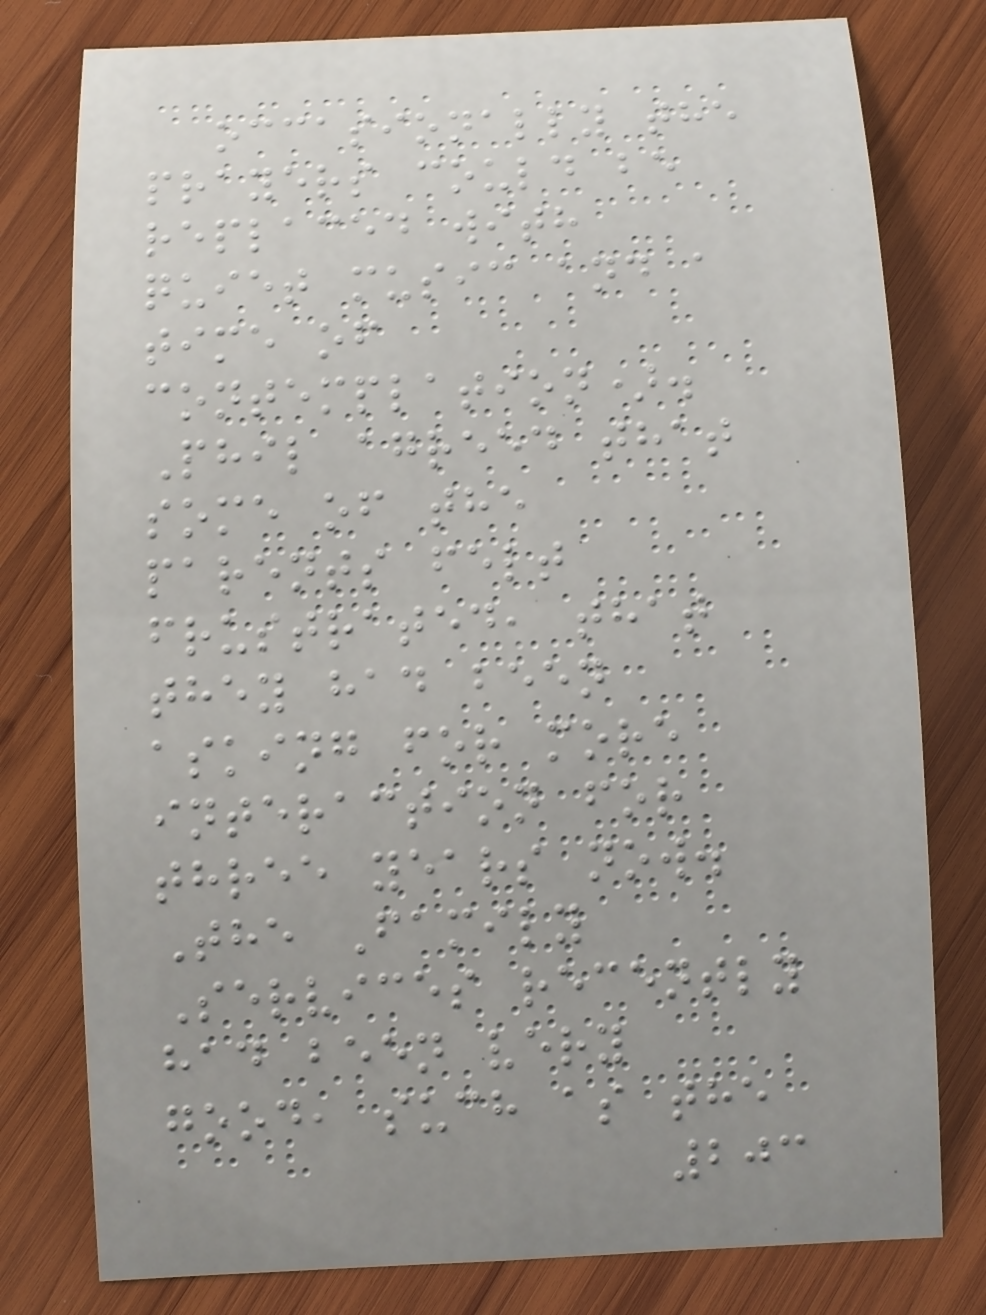occasionally the
prayers could be
replaced with
quiet music and a
time of
contemplation).
Phil agreed that
some of the
parents felt
frustrated, that
they had been
asking for more
interaction for
three years now.
The Family
Services recently
had been very
good, such as the
203
